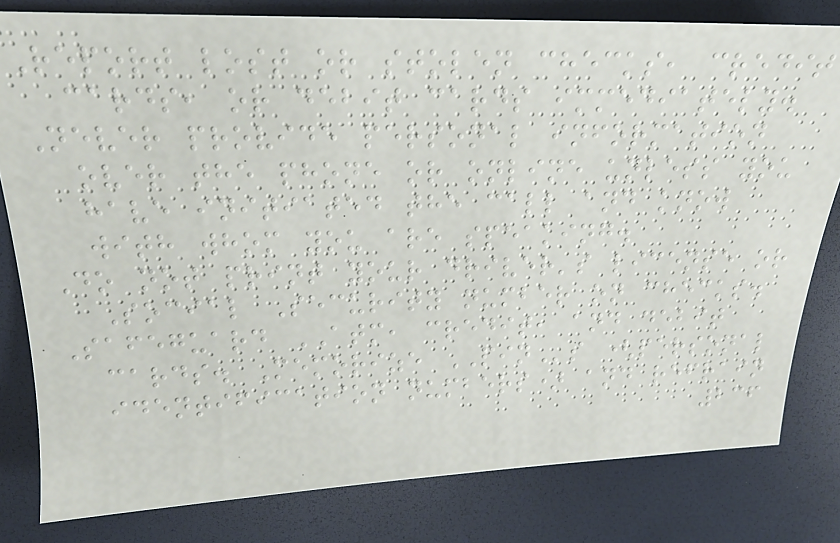Report lost or stolen checks, credit
cards, or debit cards immediately.
Never provide personal information
over the phone or online unless you
have initiated the call and know
with whom you are speaking.
Do not print your driver's license or
Social Security number on checks.
Safeguard ATM, credit, and debit
cards. Memorize PINs (personal
identification numbers) and refrain
236
